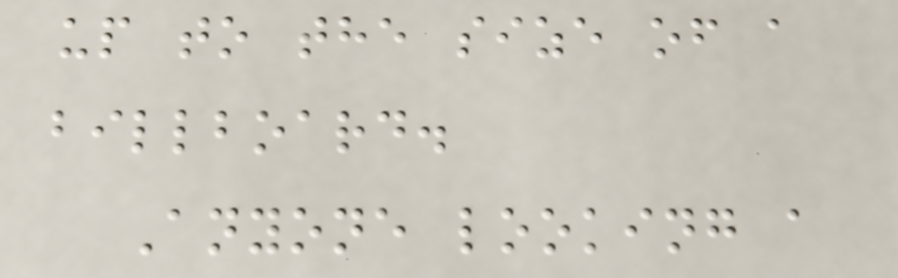up to the size of a
billboard.
Anyone looking a
